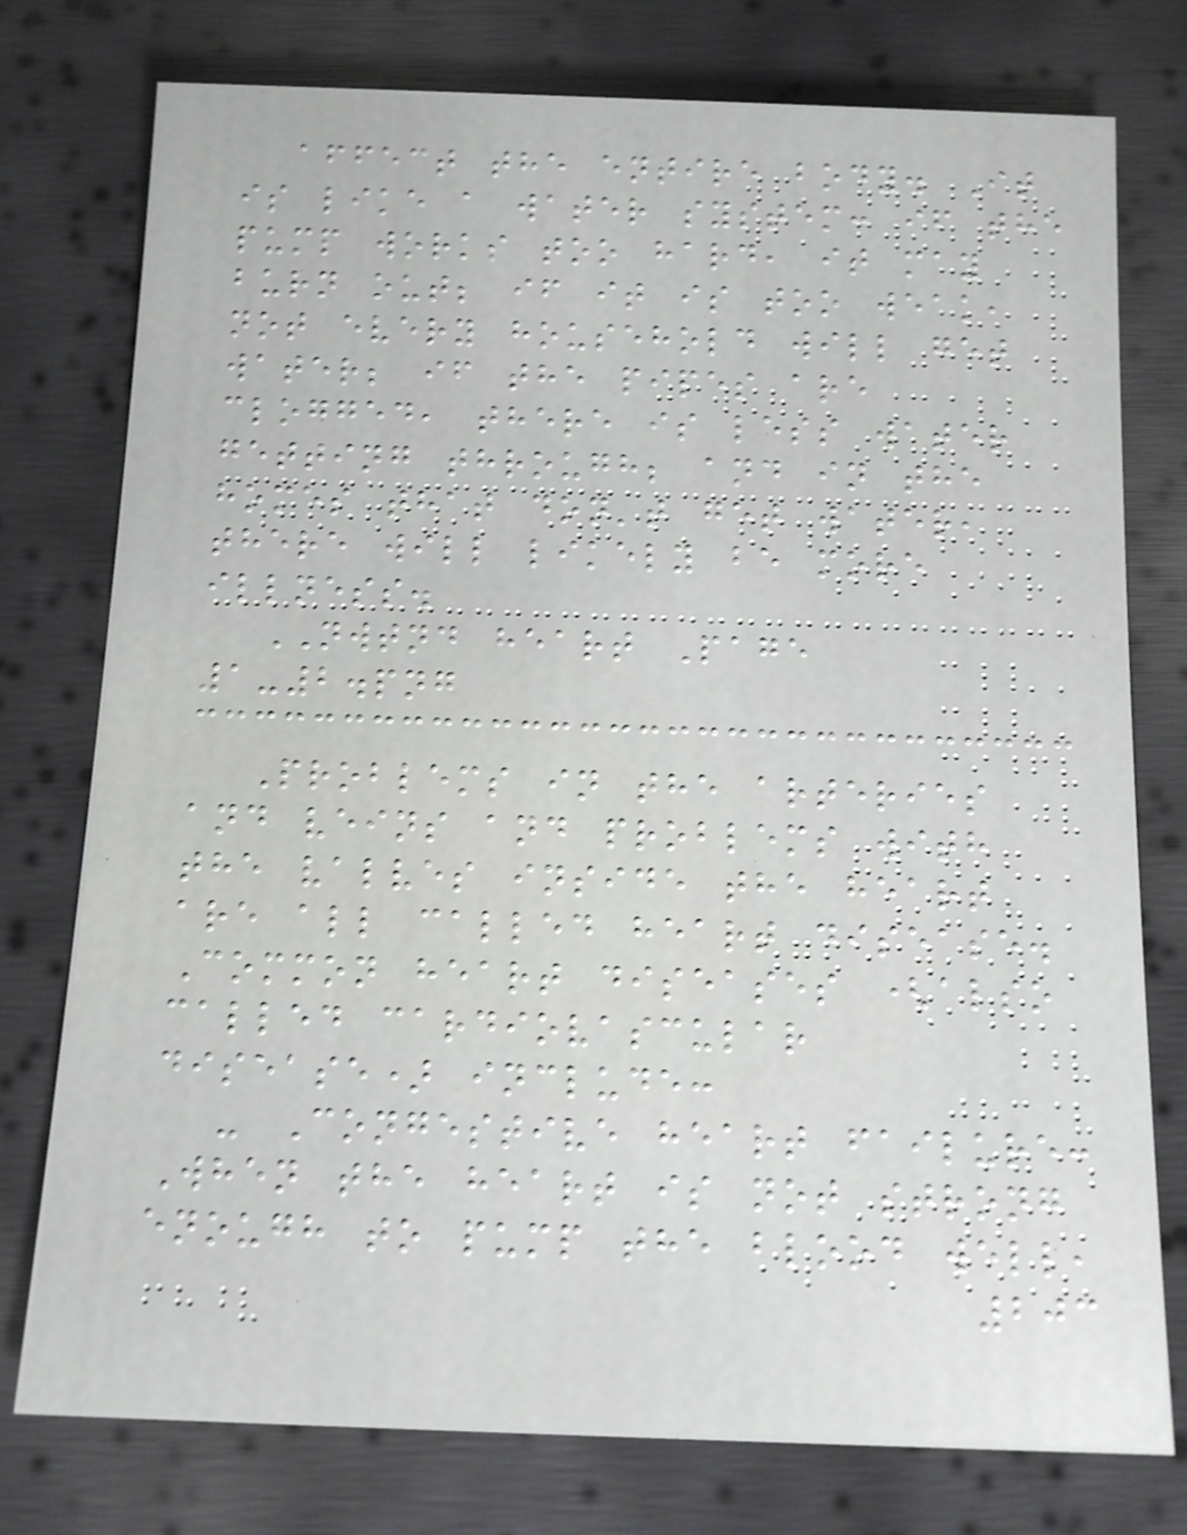affect the entire body. It
is like a water system: if the
pump works too hard, it may
burn out; if it is too weak,
not every household will get
water; if the pipes are
clogged, there is less water
getting through; and in the
homes that don't get water,
there will likely be more
illness.
NWTND heart Page
1-2.png
Problems in the arteries
and veins and problems with
the valves inside the heart
are all called heart disease.
Common heart diseases (also
called cardiovascular
disease) include:
- Congestive heart failure:
When the heart is not strong
enough to pump the blood well,
203
